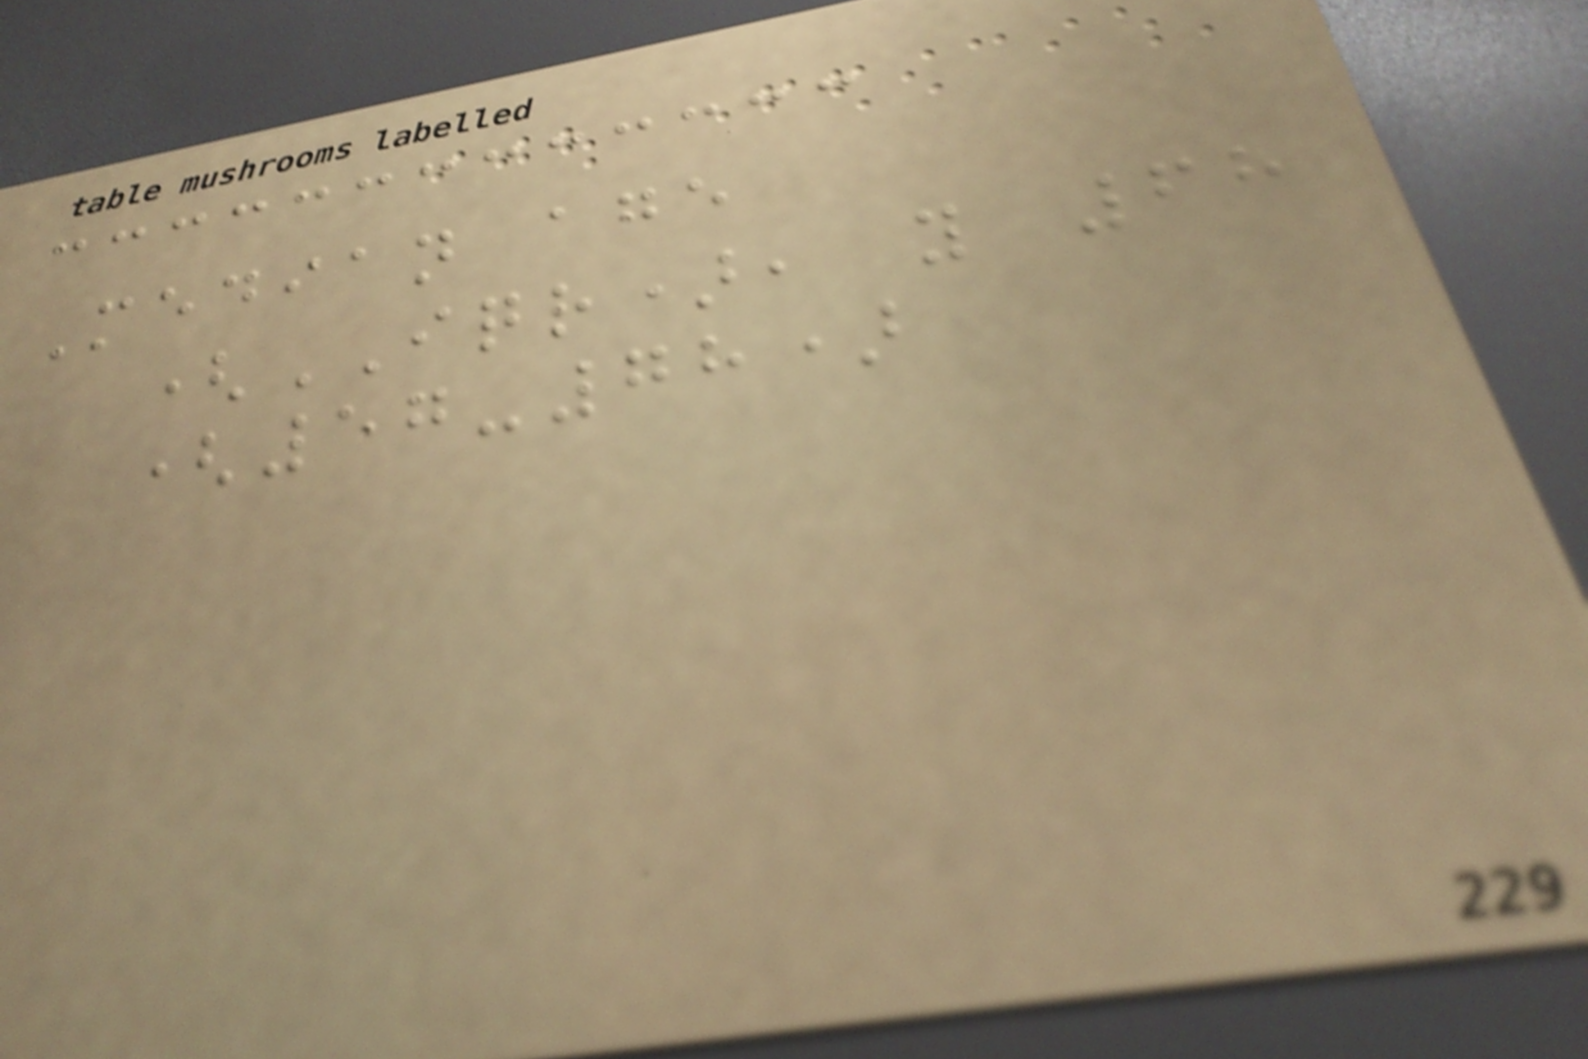Median age
(IQR), y 68
(57-78)
